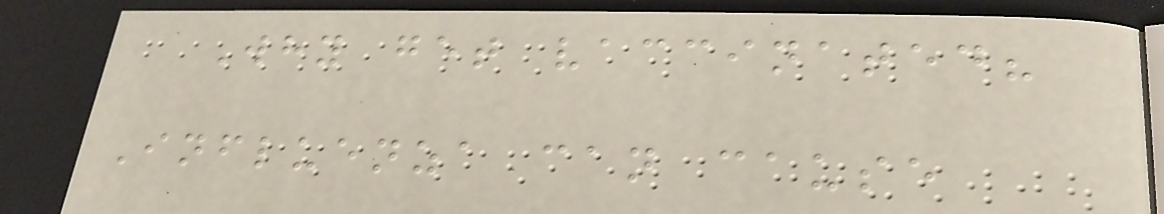Why get vaccinated?
Influenza can cause
